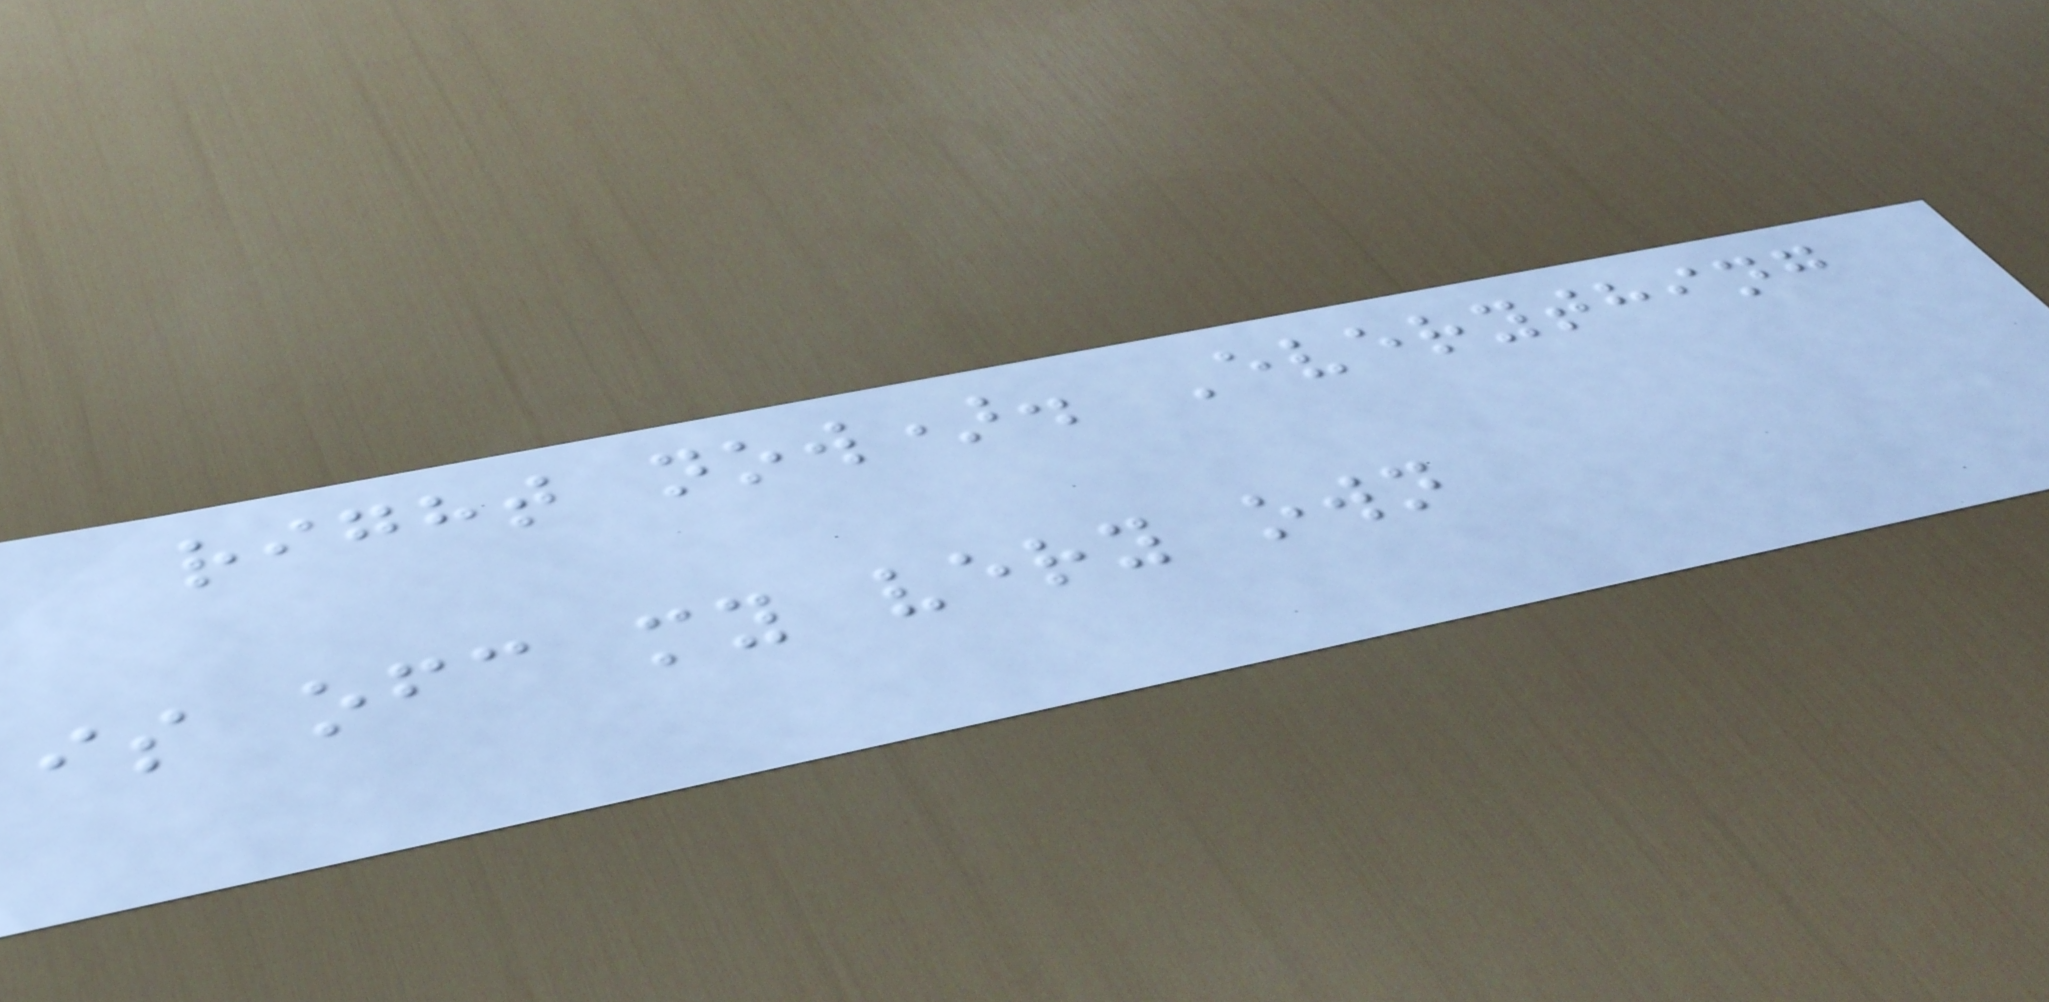right now). Everything
is ofc my very own
